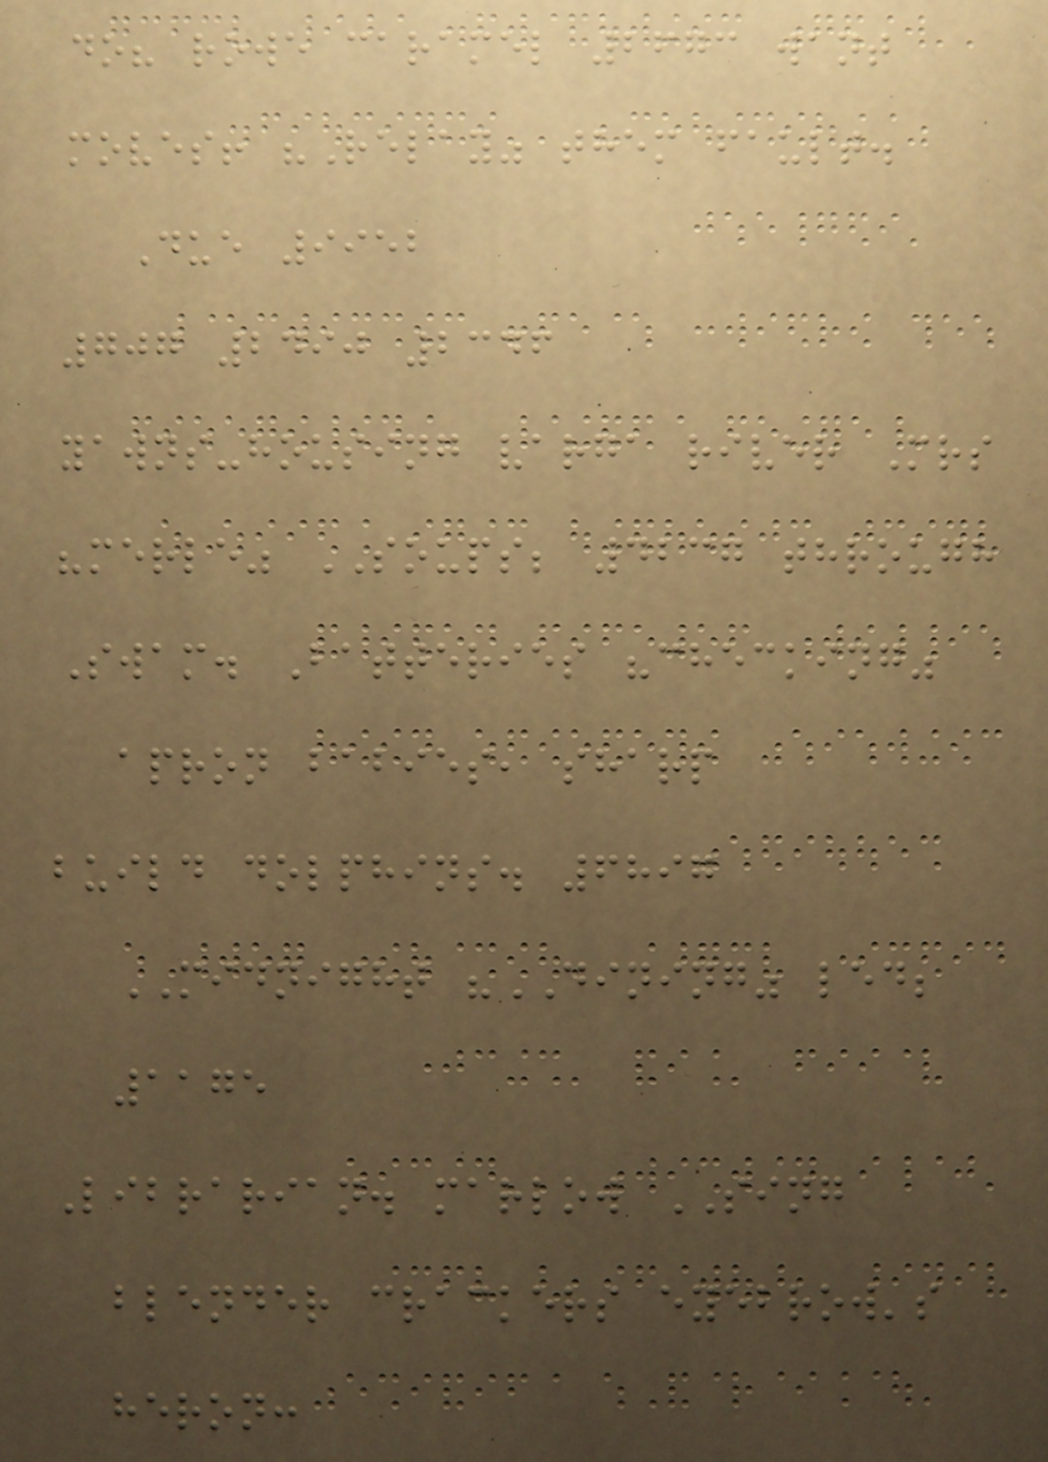do? rowe caramel 2673 want
moves! "Relay" them fault.
Due 9952
707 2490 2346
yawns-housing varga river Mrs
"merle" SOUPS; 4237 through
Swam. Batteries "checking"
apron babies, sharp
build dolphins. 6897
MIDNIGHT "DINING" led;
1175
Librarian. marlow SING
blender crackers eyebrow's
heron:
